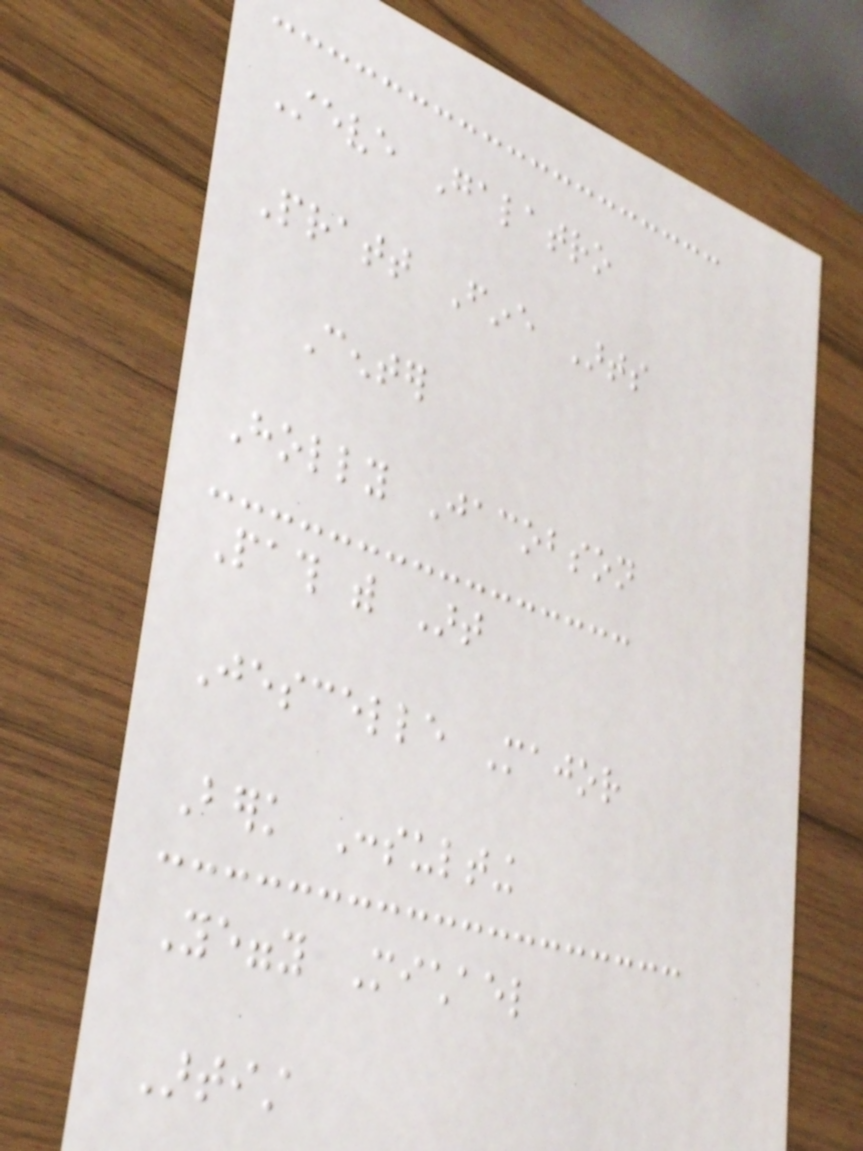Steve Galatro
Pratt Fine Arts
Center
Holly Jacobson
Path with Art
Jescelle Major
Berk Consulting
Yeggy Michael
Artist
